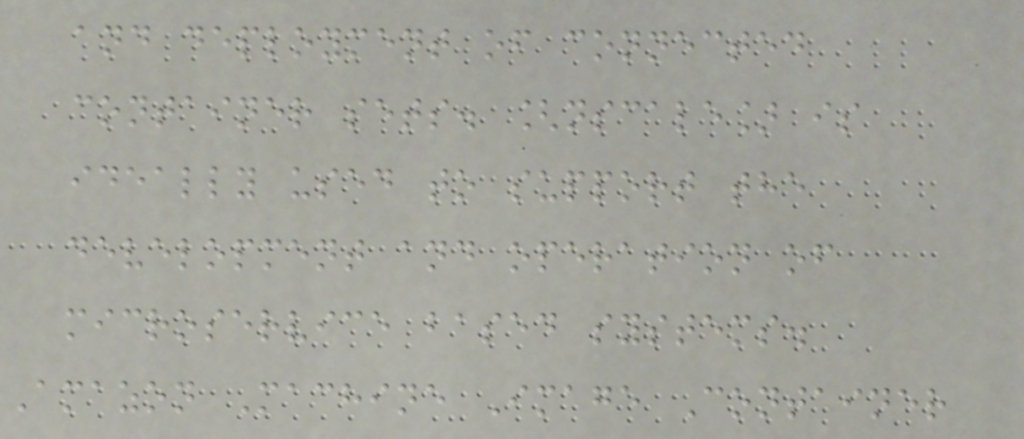and deployment of connected
container sets. [nscale] is
ideally used to support the
development and operation of
microservice based systems.
Amazon Machine Image Container
